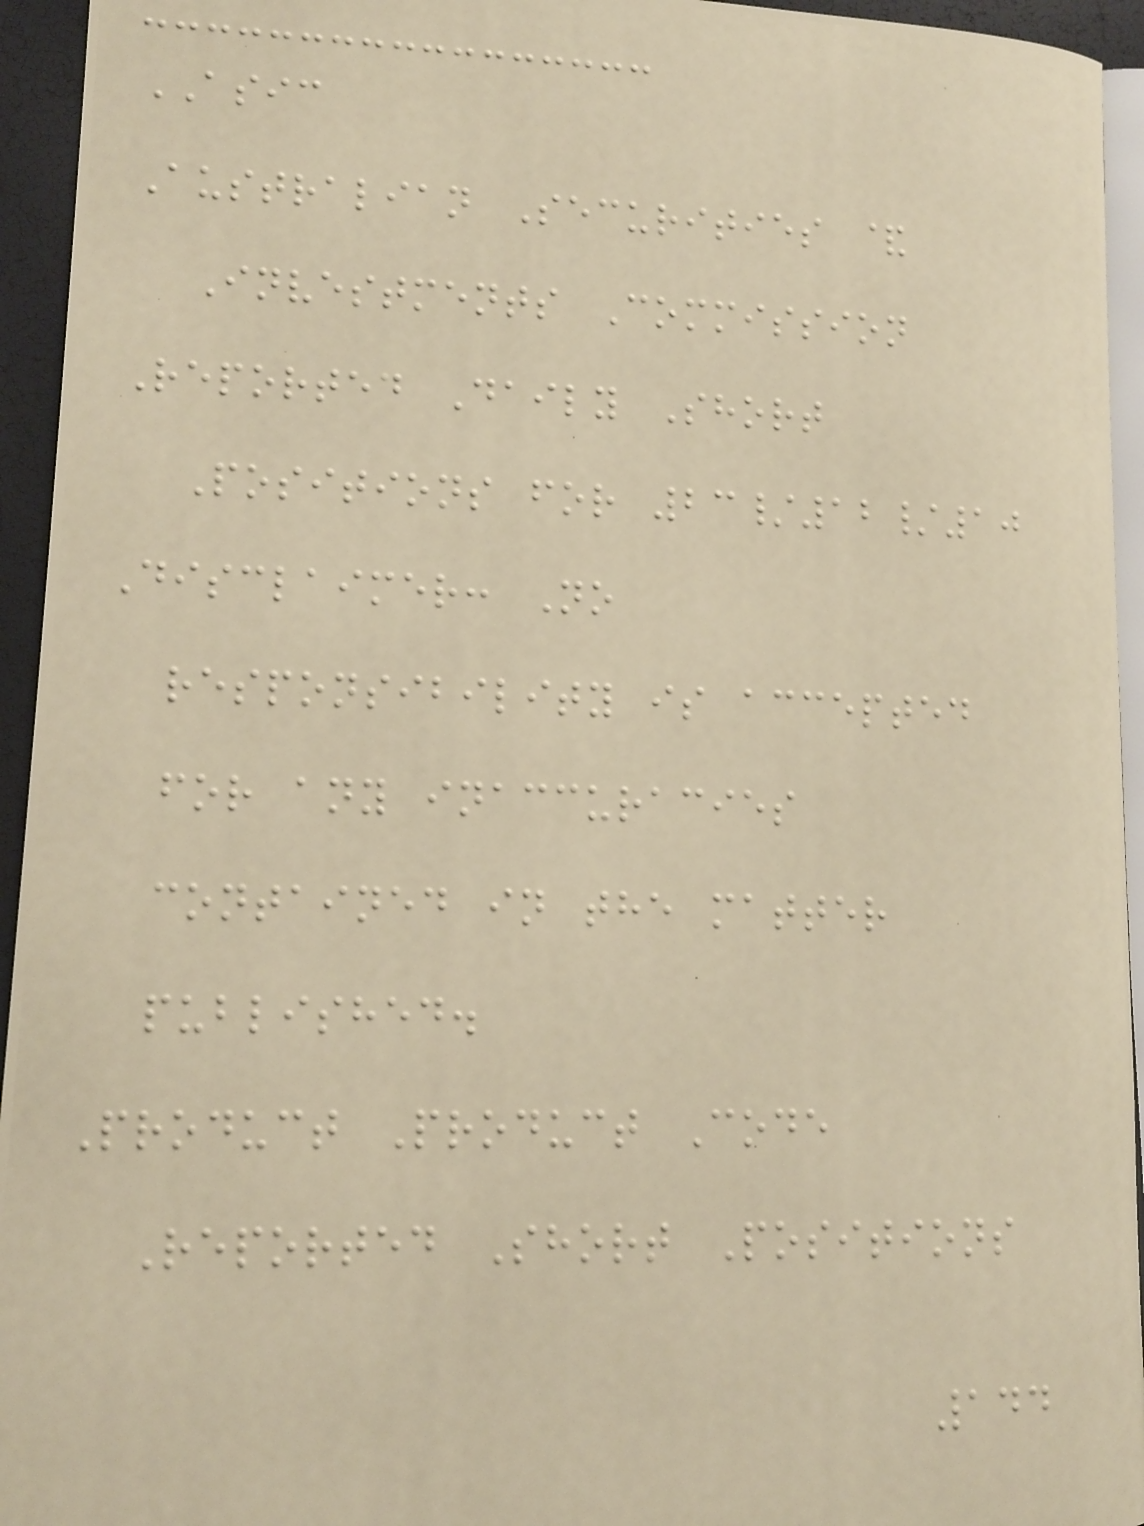ASIC
Australian Securities &
Investments Commission
Reported Daily Short
Positions for 23/12/10
Disclaimer: No
responsibility is accepted
for any inaccuracies
contained in the matter
published.
Product Product Code
Reported Short Positions
144
